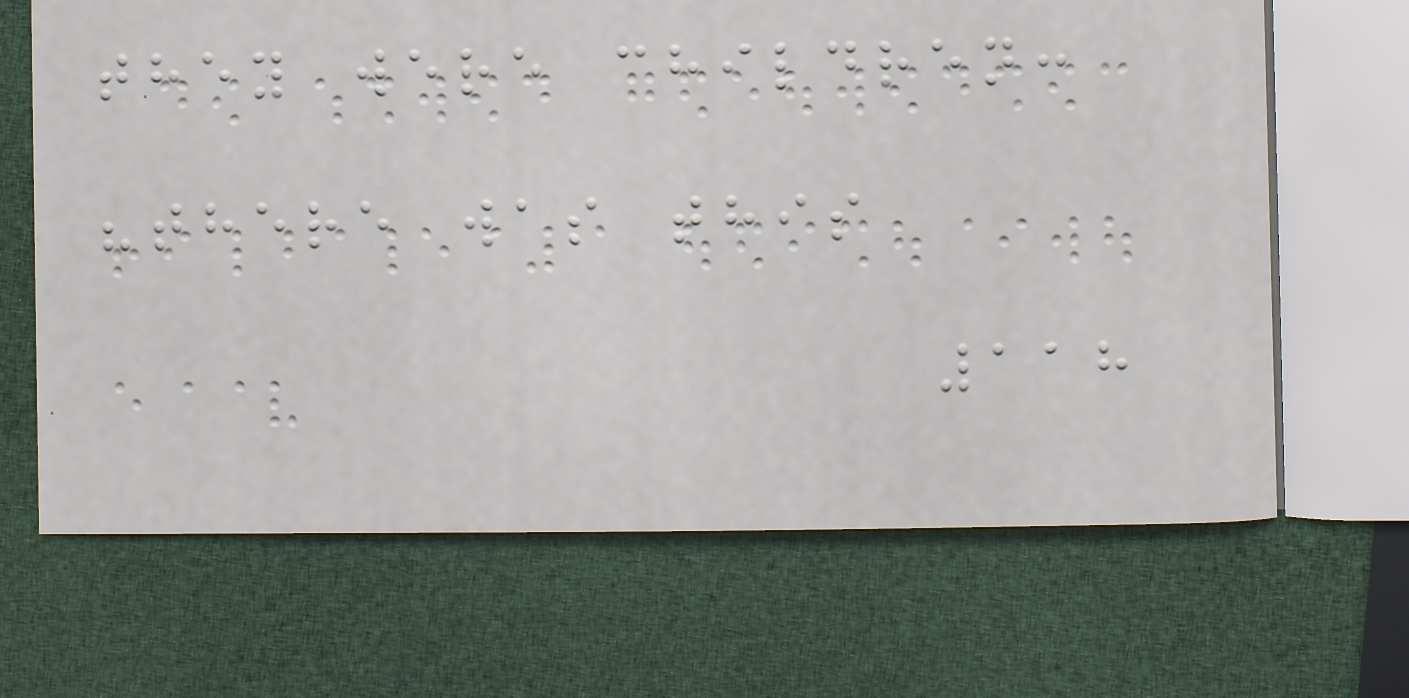they were children:
"there was this
118
